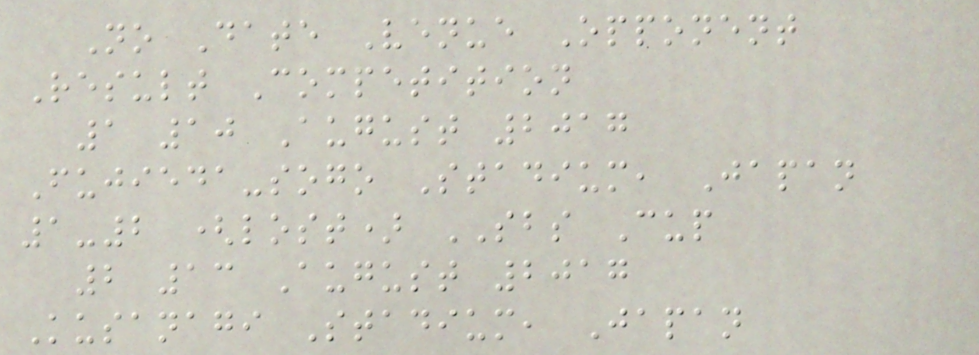No Date Venue Opponent
Result Competition
1 10 August 2017
Fujieda-sogo Stadium, Japan
1-2 (lost) SBS Cup
2 13 August 2017
Kusanagi Stadium, Japan
